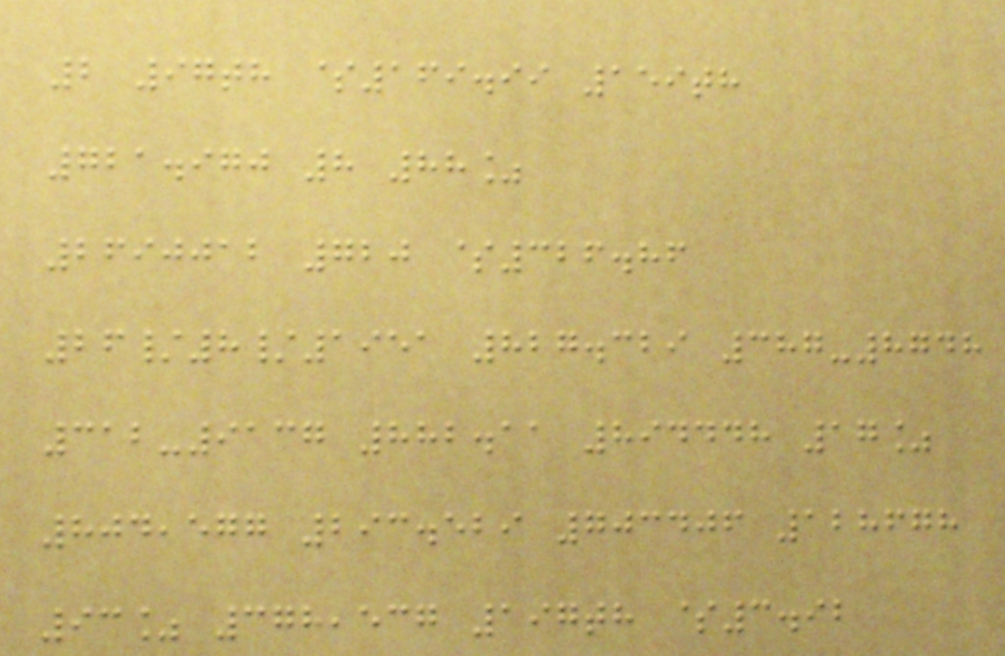2 97th $169.99 159th
721.970 8 88%
2690012 720 $326.86
26/8/1951 827.329 387-8748
312-9137 882.11 894448 17%
804,577 293.529 703406 128678
93% 378,537 197th $3.92
